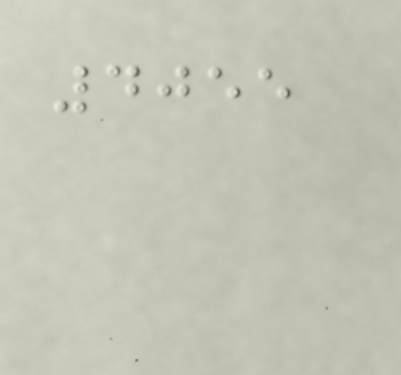4055
